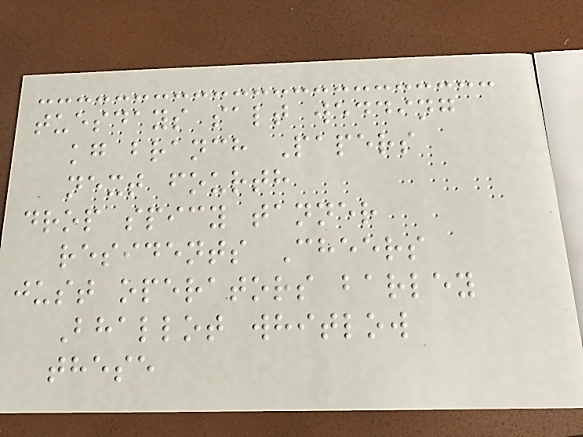tuesdays salt wedding
kg branch Papers
next fourth
drop spicy tanner
residents Cheers
just operators barley
Bhallot whitlow
these
